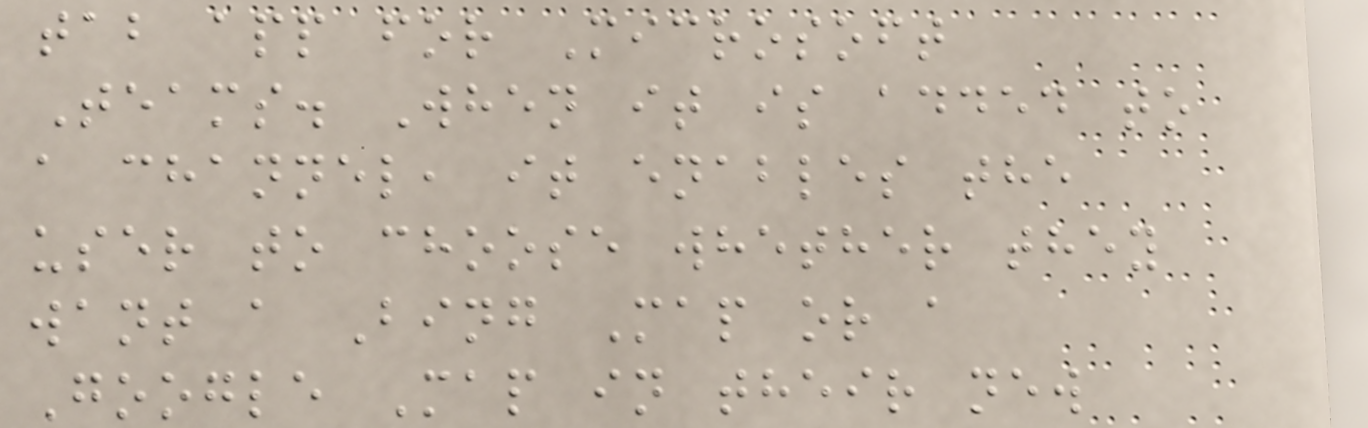tab app for Microsoft
Teams. When it is added to
a channel, it enables the
user to choose whether they
want a Bing Map or a
Google Map in their new
